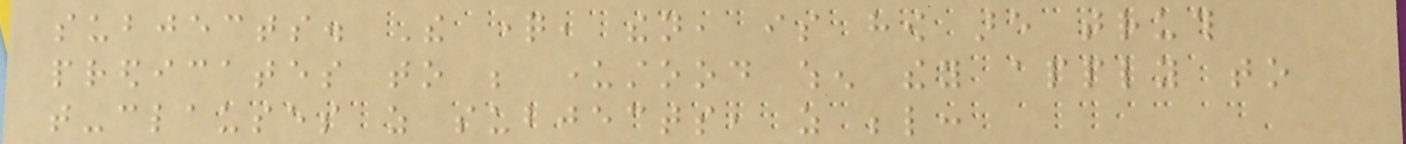subjects. The question, then, is how are truth
predicates to be understood when they apply to
that-clauses as subjects, as below:
